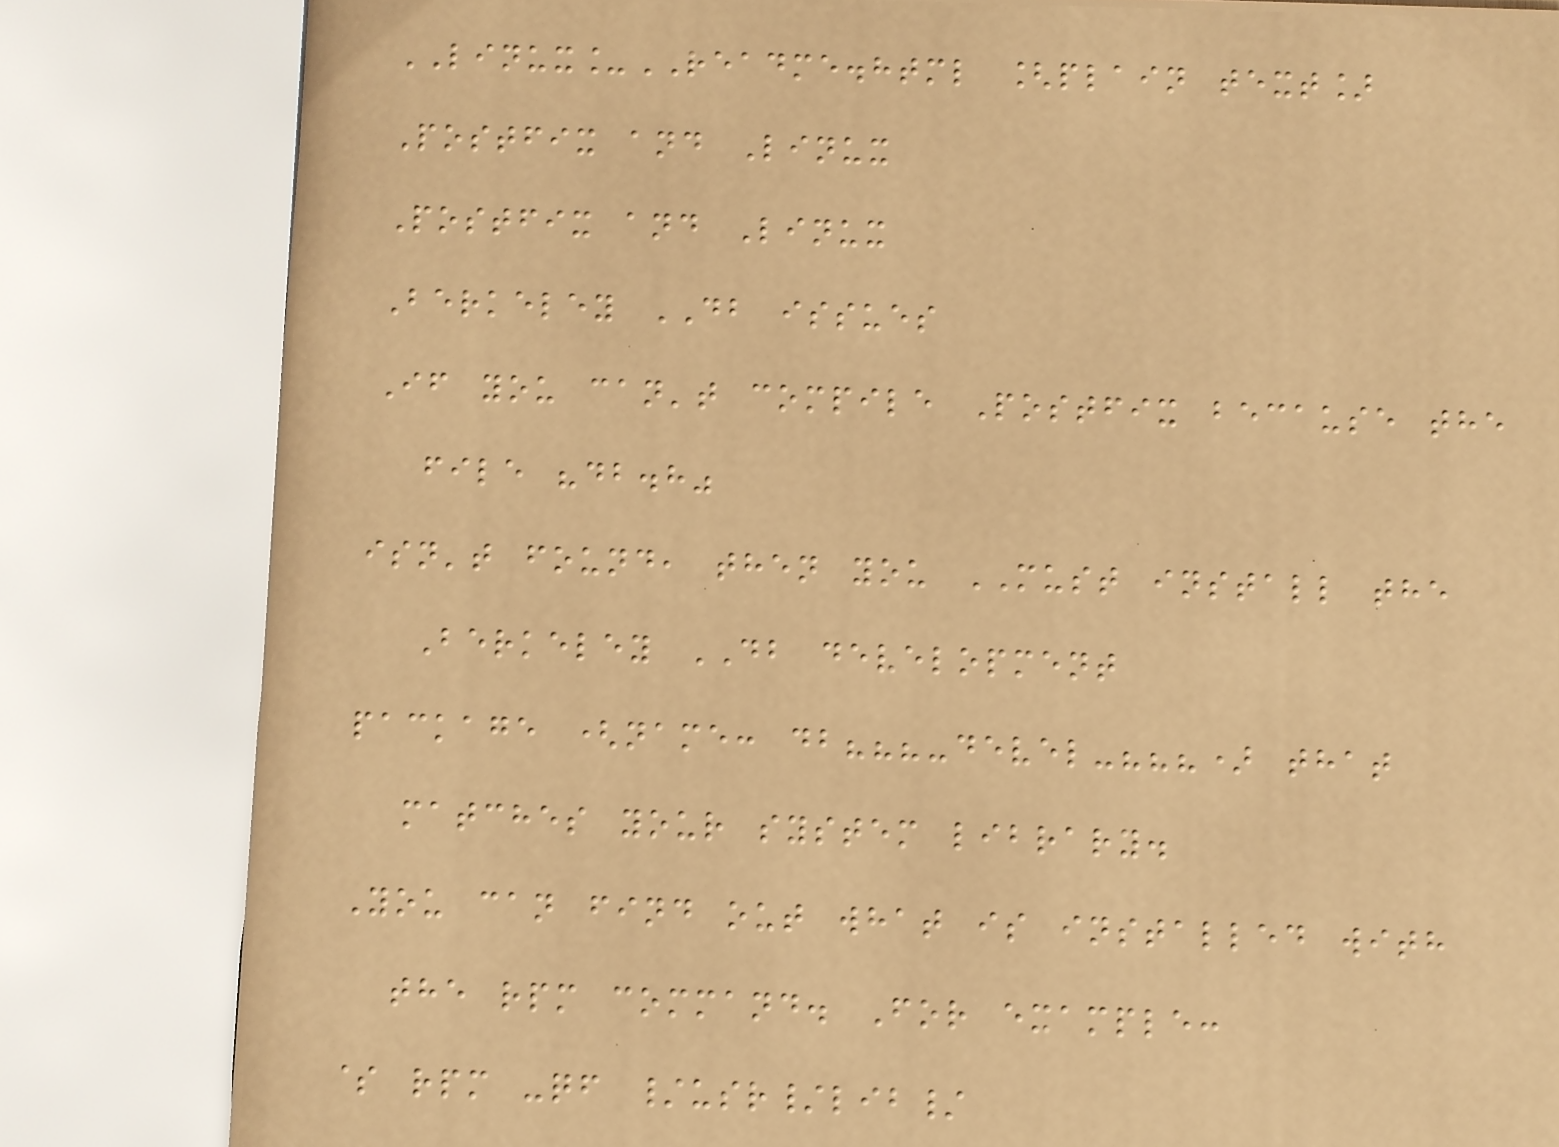LINUX_README.html [plain text]
Postfix and Linux
Postfix and Linux
Berkeley DB issues
If you can't compile Postfix because the
file "db.h"
isn't found, then you MUST install the
Berkeley DB development
package (name: db???-devel-???) that
matches your system library.
You can find out what is installed with
the rpm command. For example:
$ rpm -qf /usr/lib/
